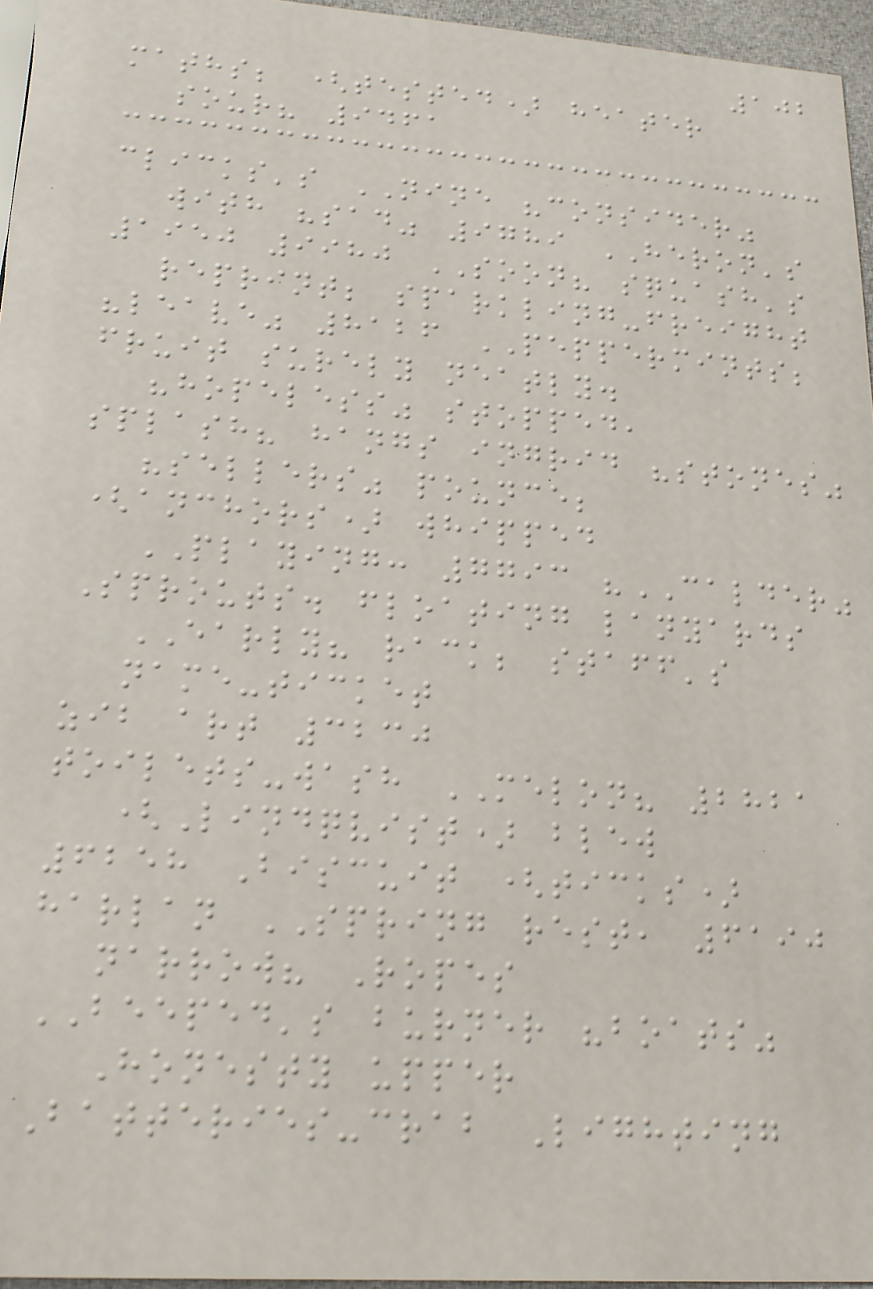102
maths; (tested) heater
sour? 9461
clicks's NINE "consider"
with "sad" 9789 HERON's
1950 9980 SOON? squash's
reprint; sparkling-freight
"leave" 8126 PEPPERMINTS;
fruit surely neatly.
"hopeless" stopped,
splash? hangs ingrid "stones"
"sellers" pounce;
(anchors) whipped
PLAYING: 7793 "CALDER"
Sprouts. floating lanyards
EARLY? rack; staff's
name-ticket
zib art 3230
toilets-wash MELON? 2821
(Lindqvist) blew
6258 Biscuit (ticks)
harlan SPRING rest, 6190
narrow? Ropes
BEEPED's burner "boats"
Honesty upper
Batteries-crab Lighting
